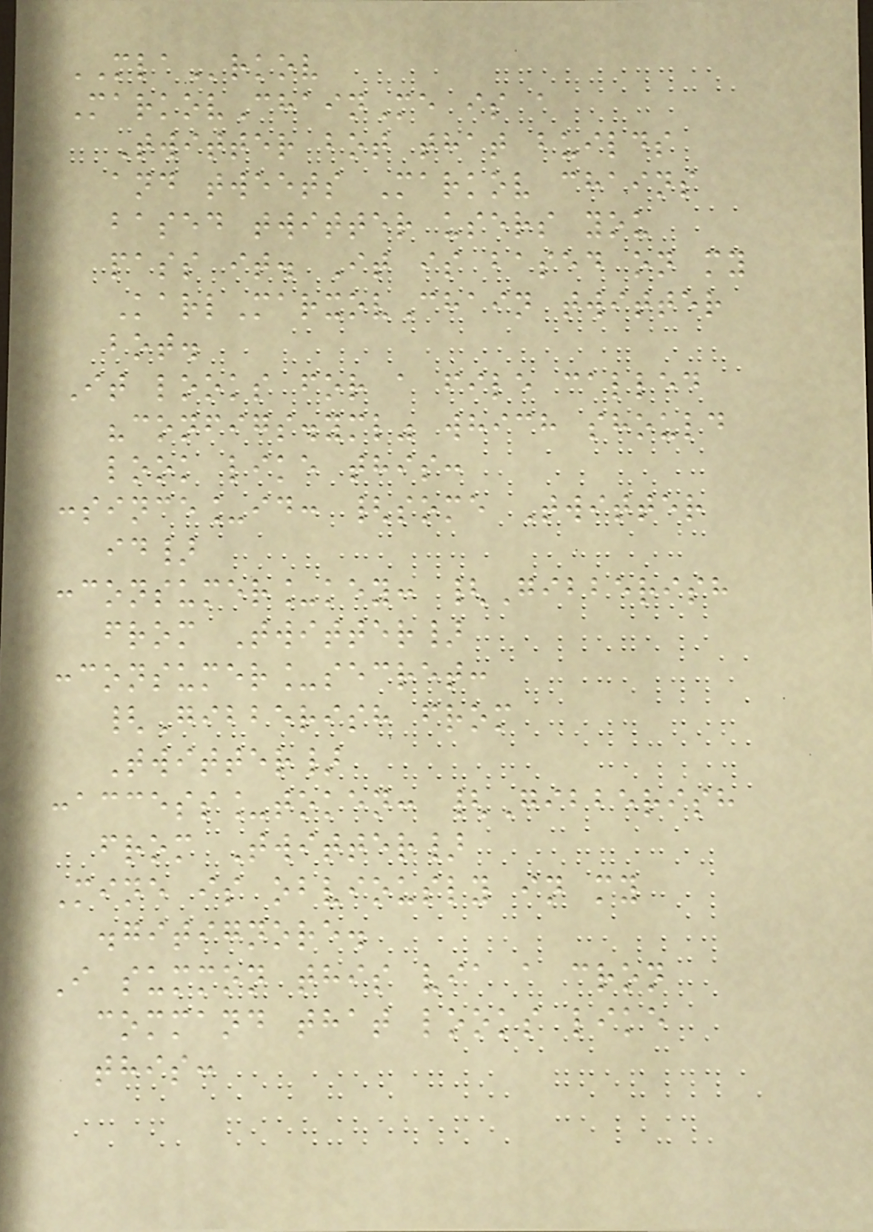MLArkov
MarkovChainMe is a
Twitter bot that builds
and tweets Markov chains
based twitter users you
pass it. It is based on my
KarlMarxovChain twitter
bot.
It looks for a file called
"configs.yml" which should
look like this:
:since_id: {some Twitter
id}
:consumer_key: {Gibberish
from Twitter}
:consumer_secret:
{Gibberish from
Twitter}
:access_token: {Gibberish
from Twitter}
Mine is obviously in my
.gitignore.
I summon this via a cron
command that looks like
this:
